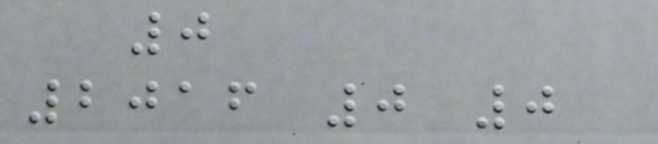0
2016 0 0
